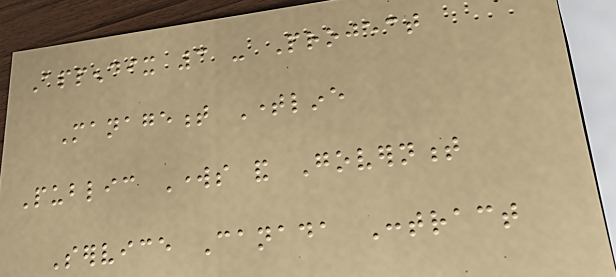Appendix 3 - Project
Management Timeline
Public Works and Government
Service Canada Contract
